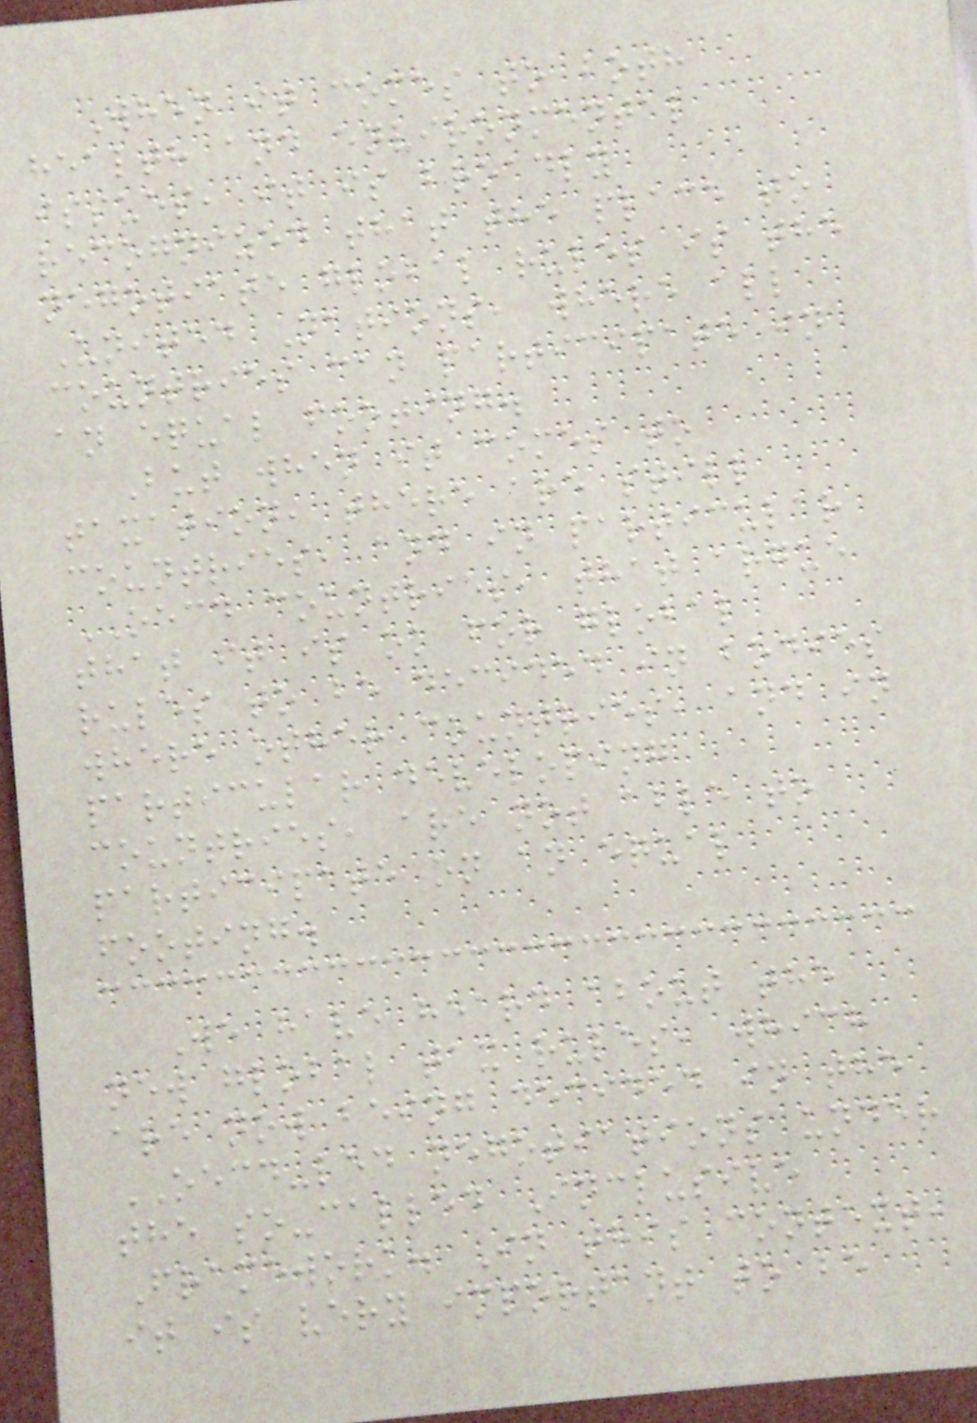When it comes to both
health and environmental
issues, it is broadly
recognized that the place to
negotiate global rules is the
United Nations, where all
countries can participate in
an equal footing.
But when it comes to
taxation, there are still
countries, and in particular
OECD countries, that argue
that it is ok for global
rules to be decided in bodies
where other countries, and in
particular developing
countries, are not able to
participate on an equal
footing.
We have heard about the
new global tax rules, which
are now being decided in the
OECD-led negotiations under
the so-called Inclusive
Framework. In this context,
it is very important to be
